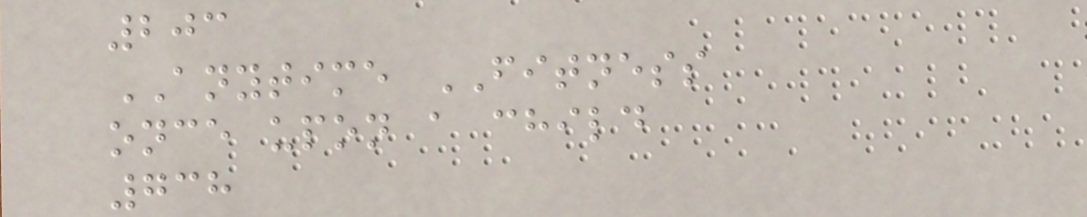203
ANYTIME FITNESS
once upon a child
738
